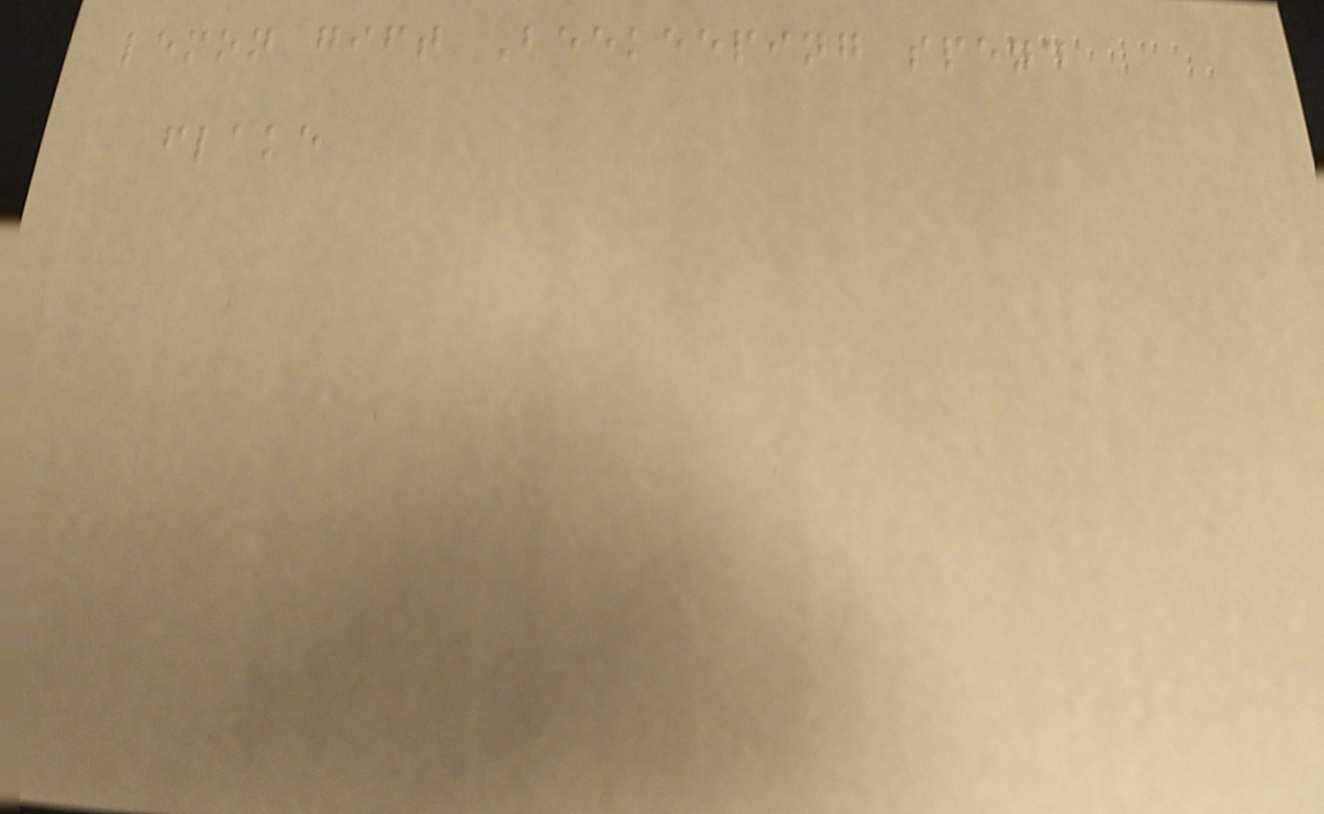lemon gift Beekeeping spend
flake
